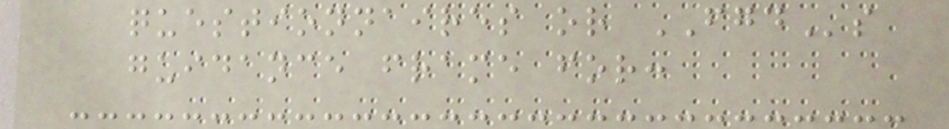questionnaires or FGDs
guidance frame for:
